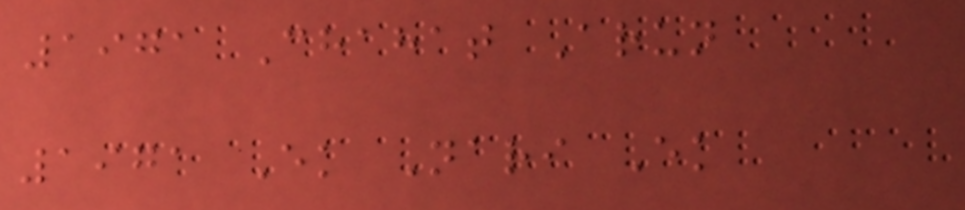1971 Chahat Arun
1971 Ek Nari Ek
